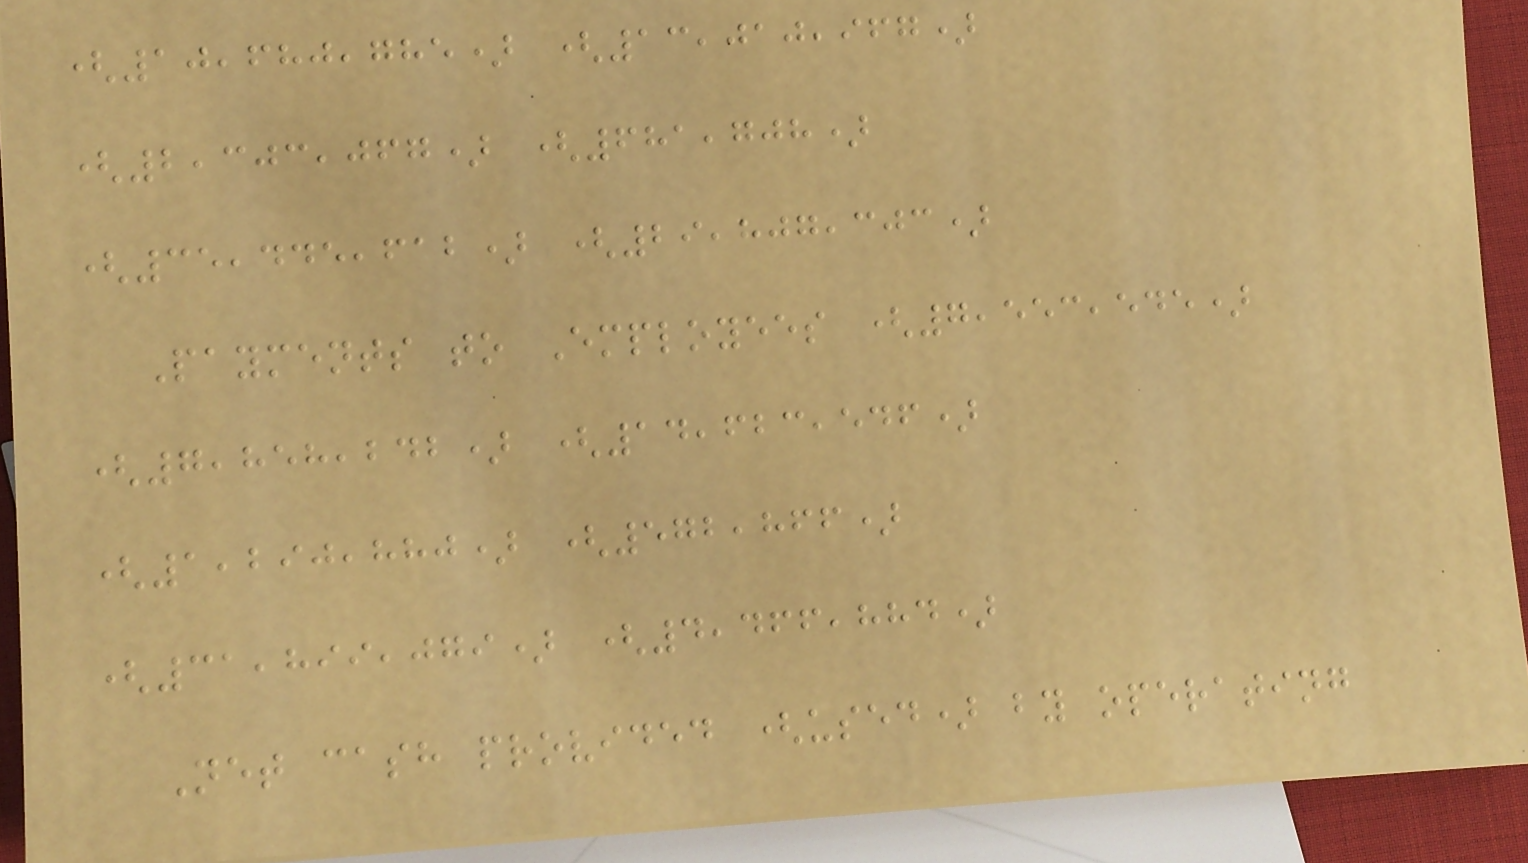(10,680,785) (13,010,967)
(2,303,067) (681,708)
(35,445,612) (29,807,303)
Payments to Employees (7,553,545)
(7,858,242) (14,623,546)
(1,290,880) (572,866)
(31,899,079) (4,466,884)
Net cash provided (used) by operating
